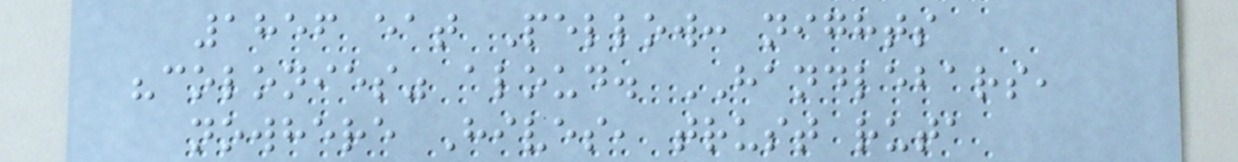1856 eat Pellow: nights
"colonies" aloud. HANDLEBARS,
nowhere Hives, trust ruta
